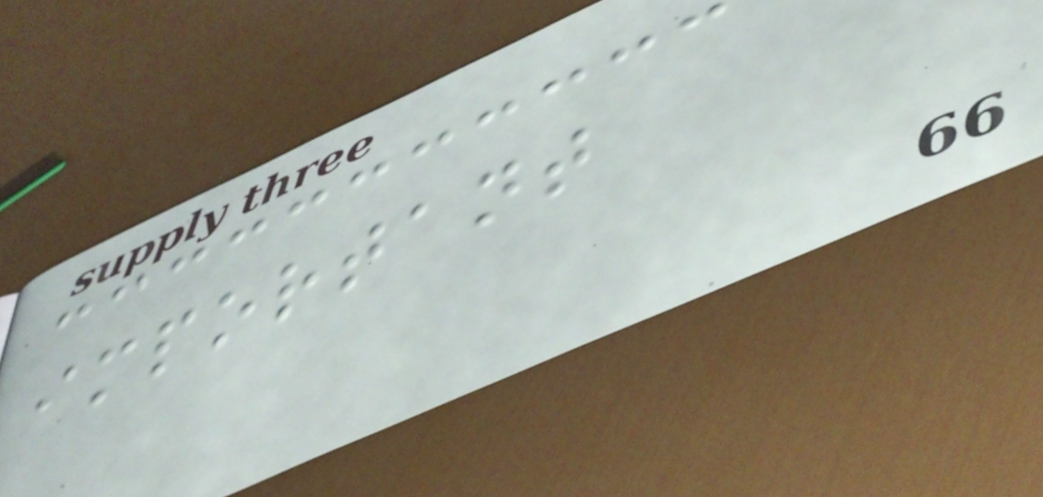important
